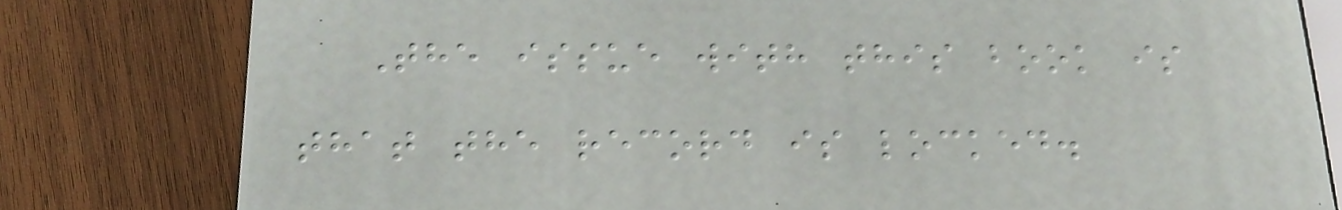The issue with this book is
that the record is locked.
